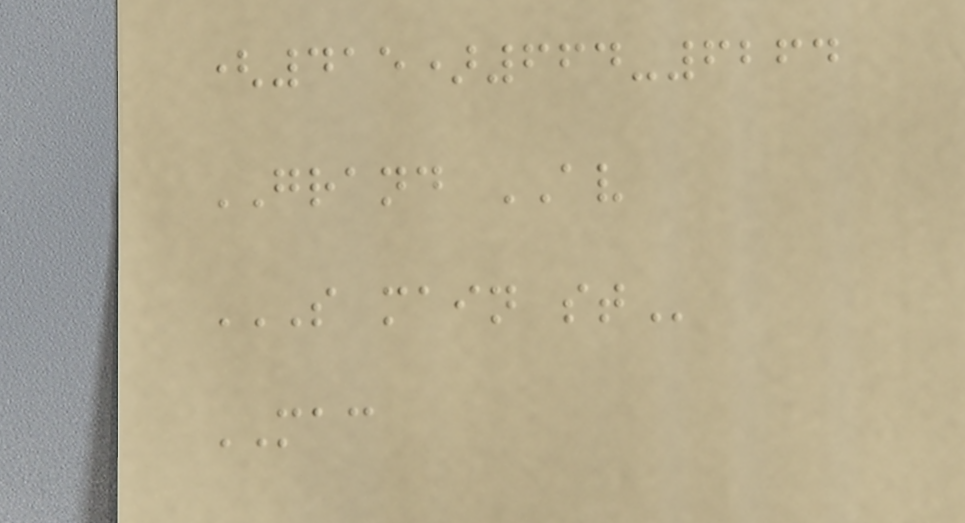(415)664-6264
GRAND AV
S MAIN ST
MAC
